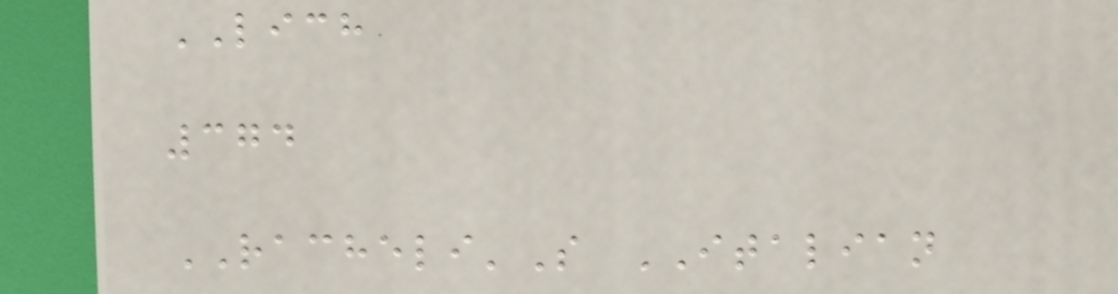LICH
374
RACHELI'S ITALIAN
